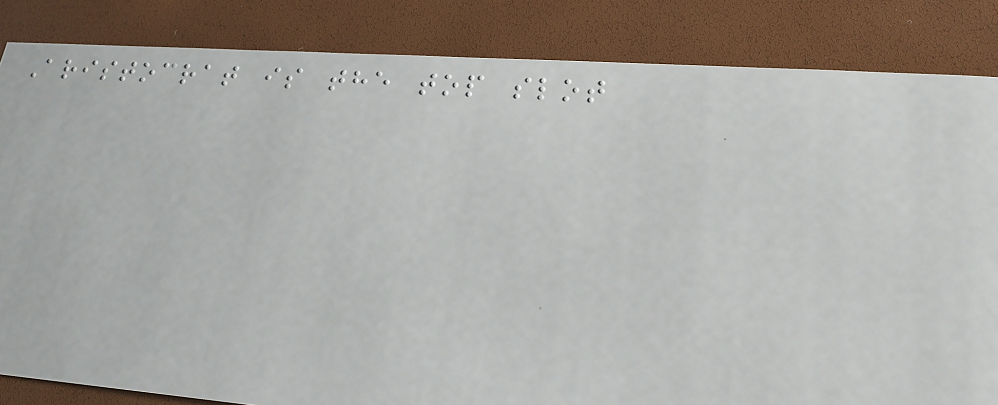Aristocrat is the top slot
